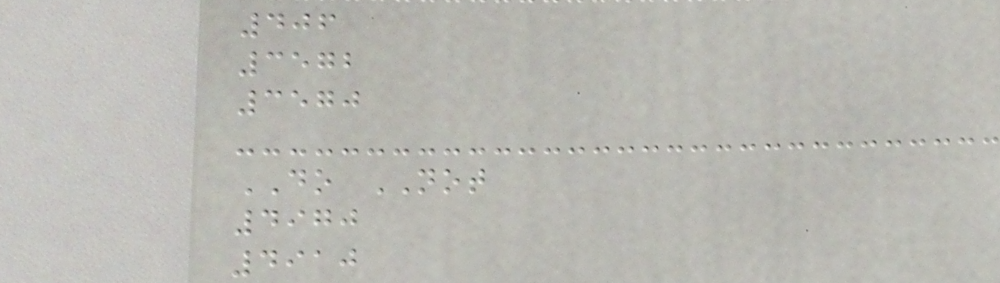406
3572
3570
DO NOT
4970
4910
